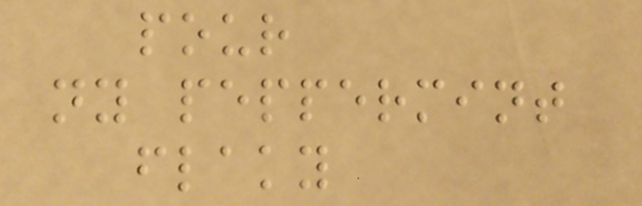pour
ny peppermint
flaky
